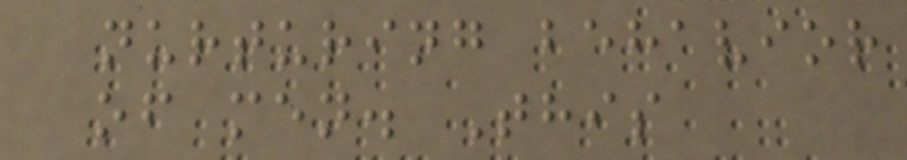nurturing behavior
of men. This
